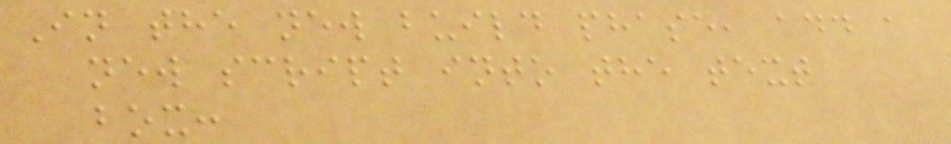In the new build phase, add a
new script into the text
box:
